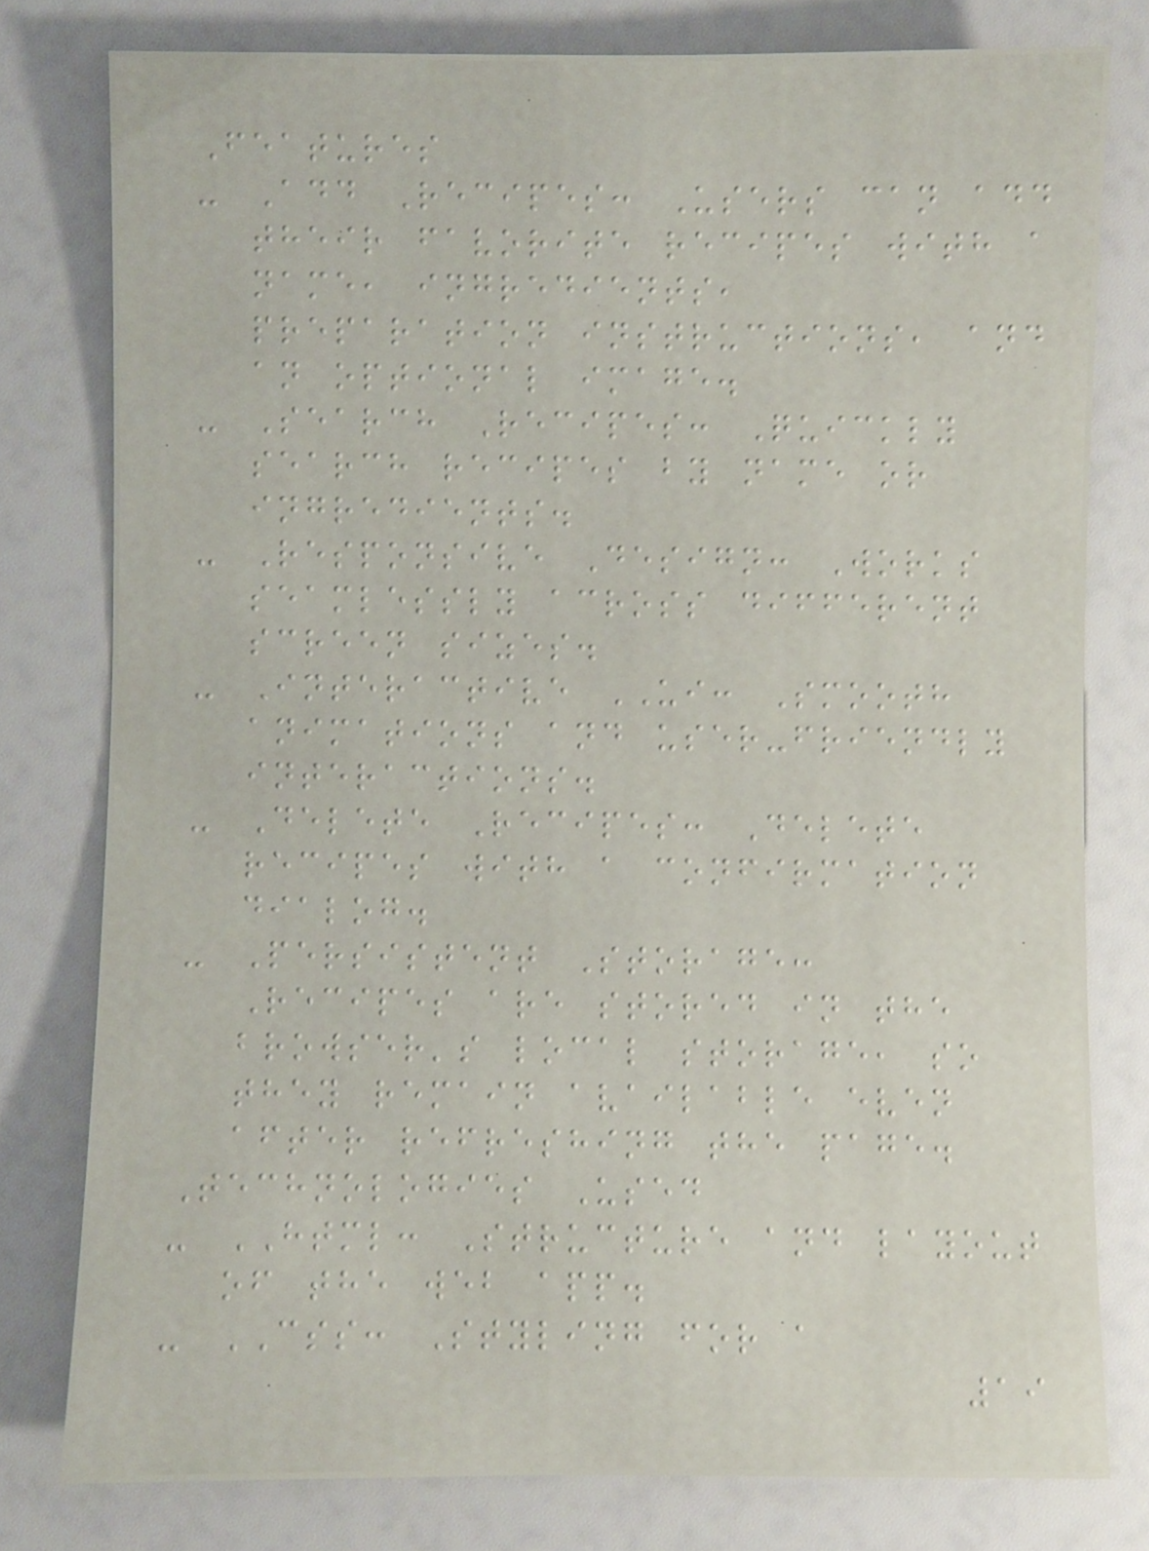Features
- Add Recipes: Users can add
their favorite recipes with a
name, ingredients,
preparation instructions, and
an optional image.
- Search Recipes: Quickly
search recipes by name or
ingredients.
- Responsive Design: Works
seamlessly across different
screen sizes.
- Interactive UI: Smooth
animations and user-friendly
interactions.
- Delete Recipes: Delete
recipes with a confirmation
dialog.
- Persistent Storage:
Recipes are stored in the
browser's local storage, so
they remain available even
after refreshing the page.
Technologies Used
- HTML: Structure and layout
of the web app.
- CSS: Styling for a
19
